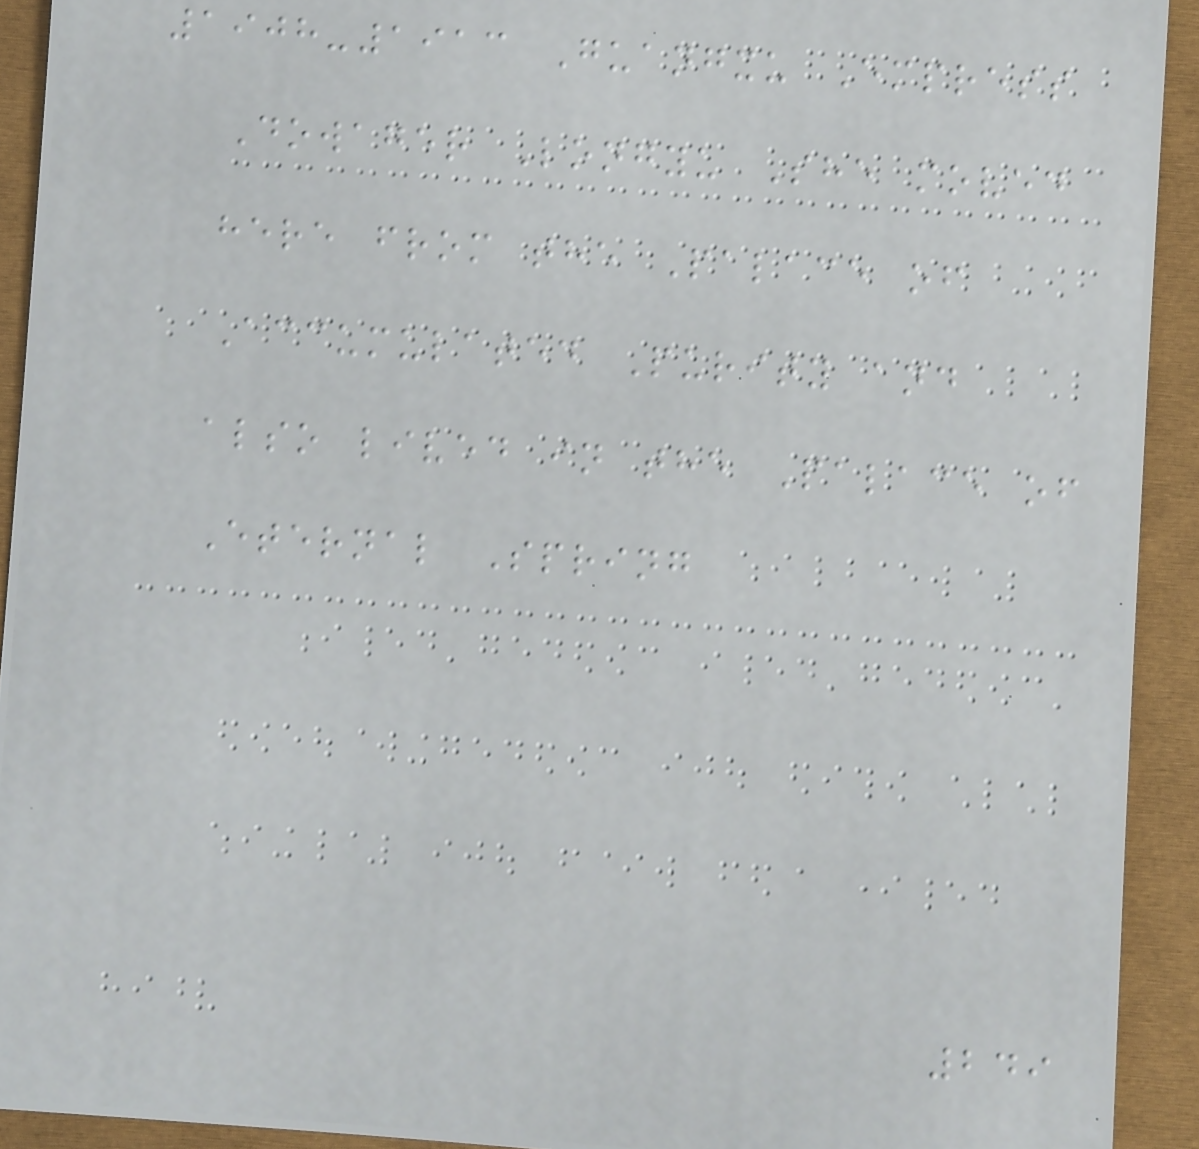1908-1913 Guangxu Empress
Dowager Longyu She moved
here from the Palace of
Accumulated Purity and
also lived in the Palace of
Eternal Spring
249
